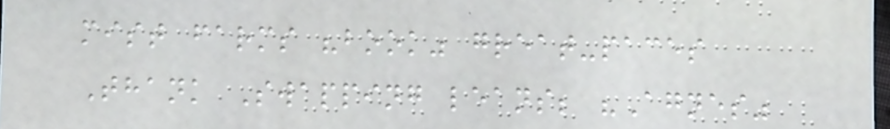mist farms "book" great-paces
Thank Swapping leans; "Agnes"
